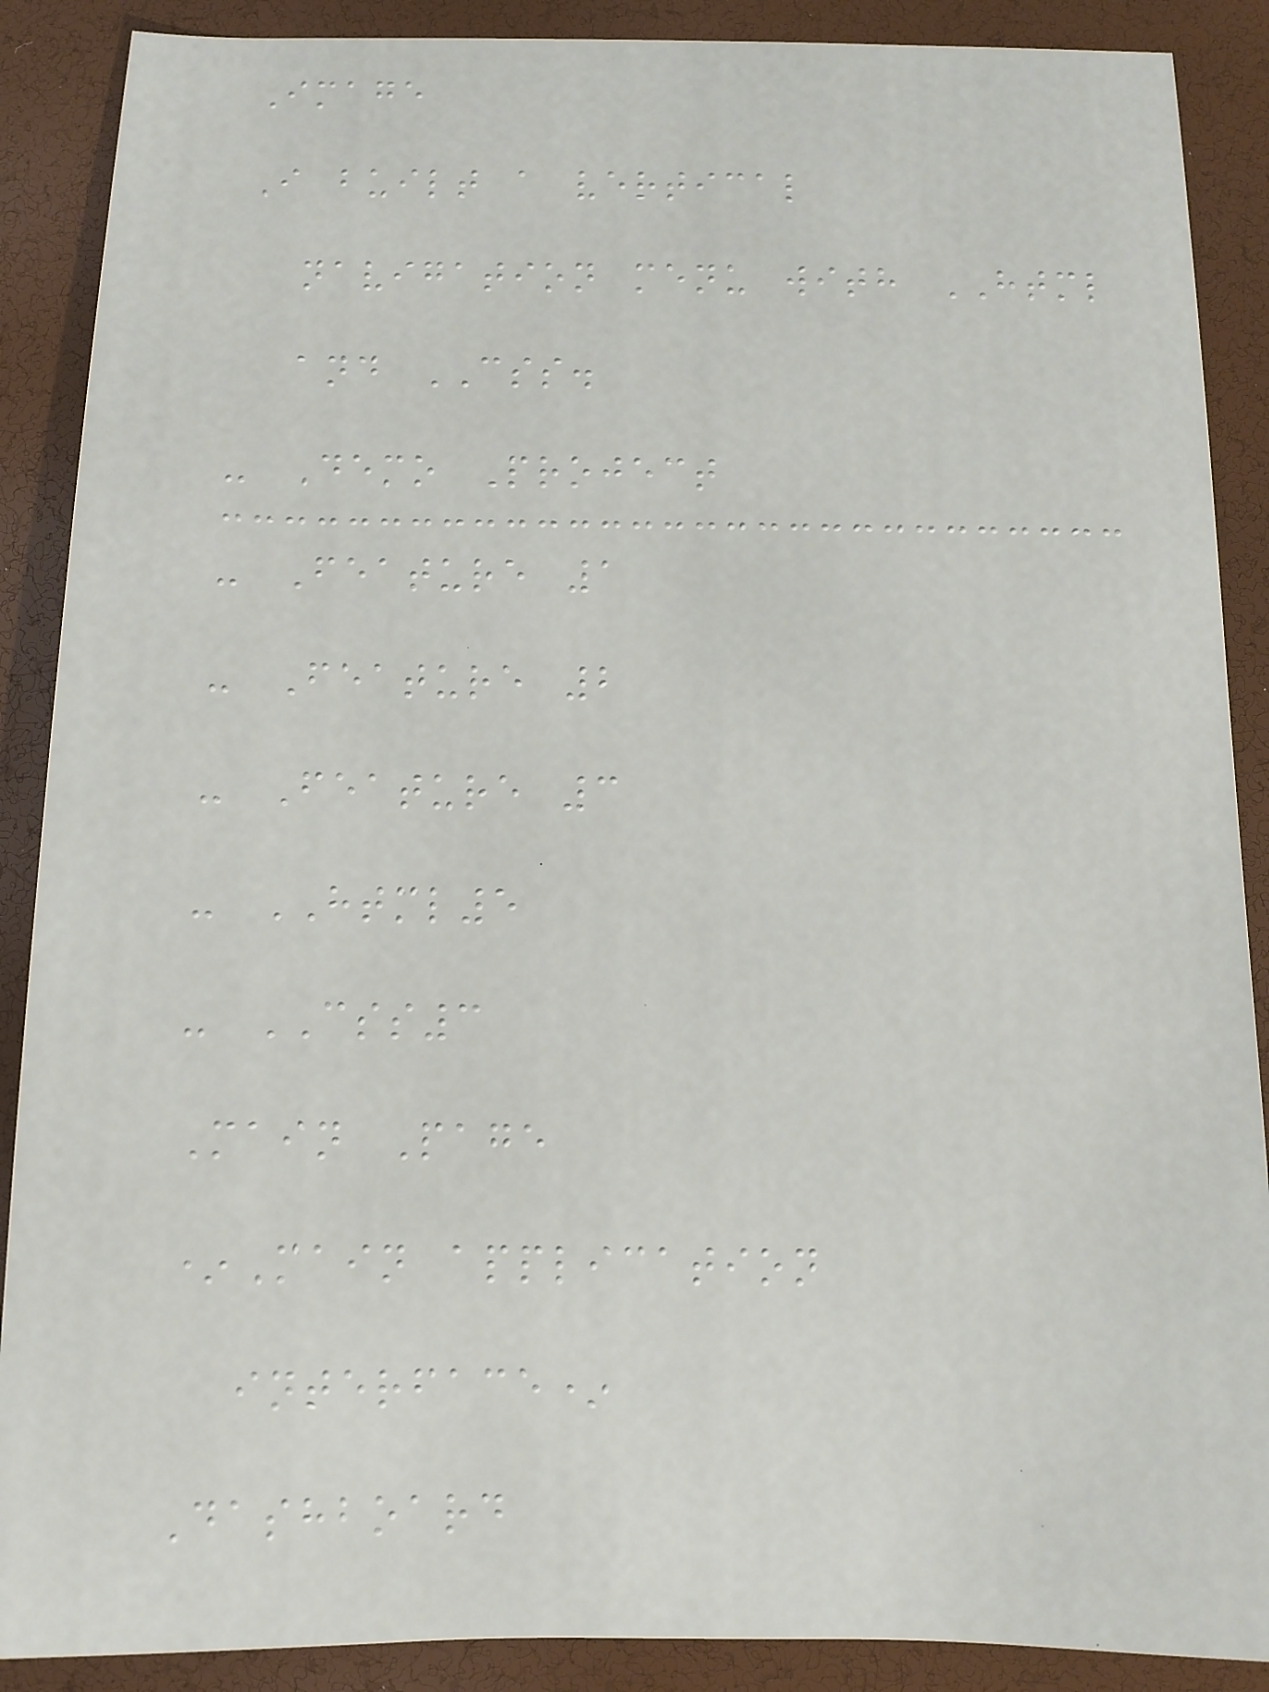Image
I built a vertical
navigation menu with HTML
and CSS.
- Demo Project
- Feature 1
- Feature 2
- Feature 3
- HTML5
- CSS3
Main Page
*Main application
interface*
Dashboard
